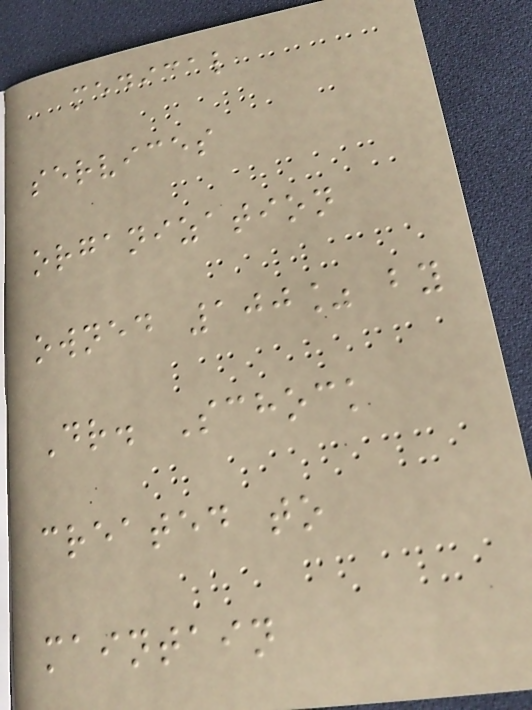medical
services
organization
owned 100% by
Dr. Schock
created to
maintain
